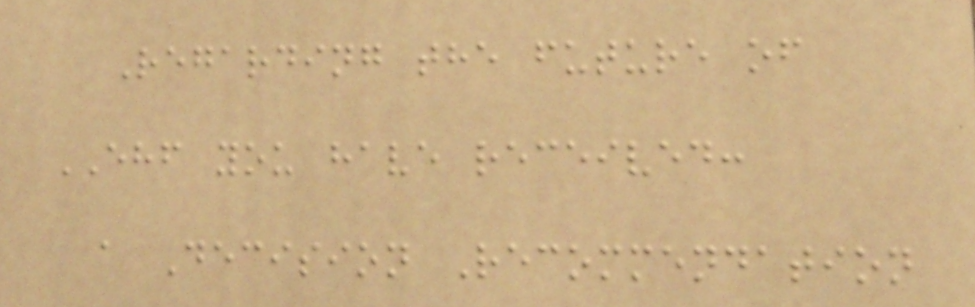Regarding the future of
EHF you have received:
a Decision Recommendation
